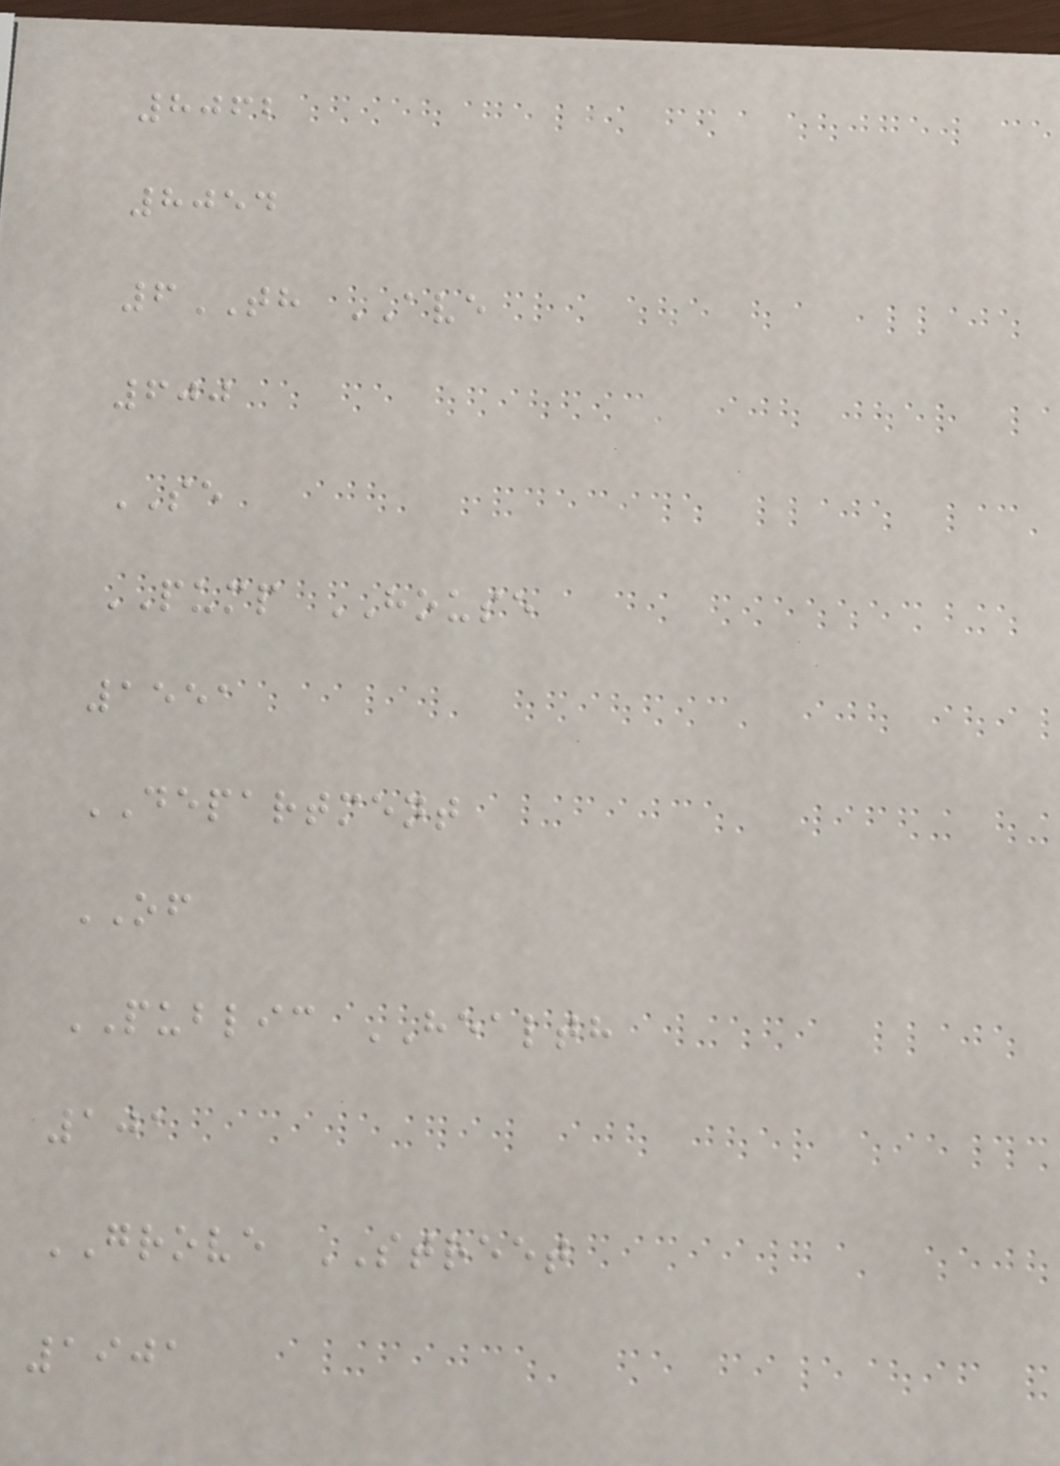8062
8054
6TH AVE
600
SE
PUMP HOUSE
1551
DEPARTMENT
OF
PUBLIC HEALTH
101
GROVE STREET
1901
